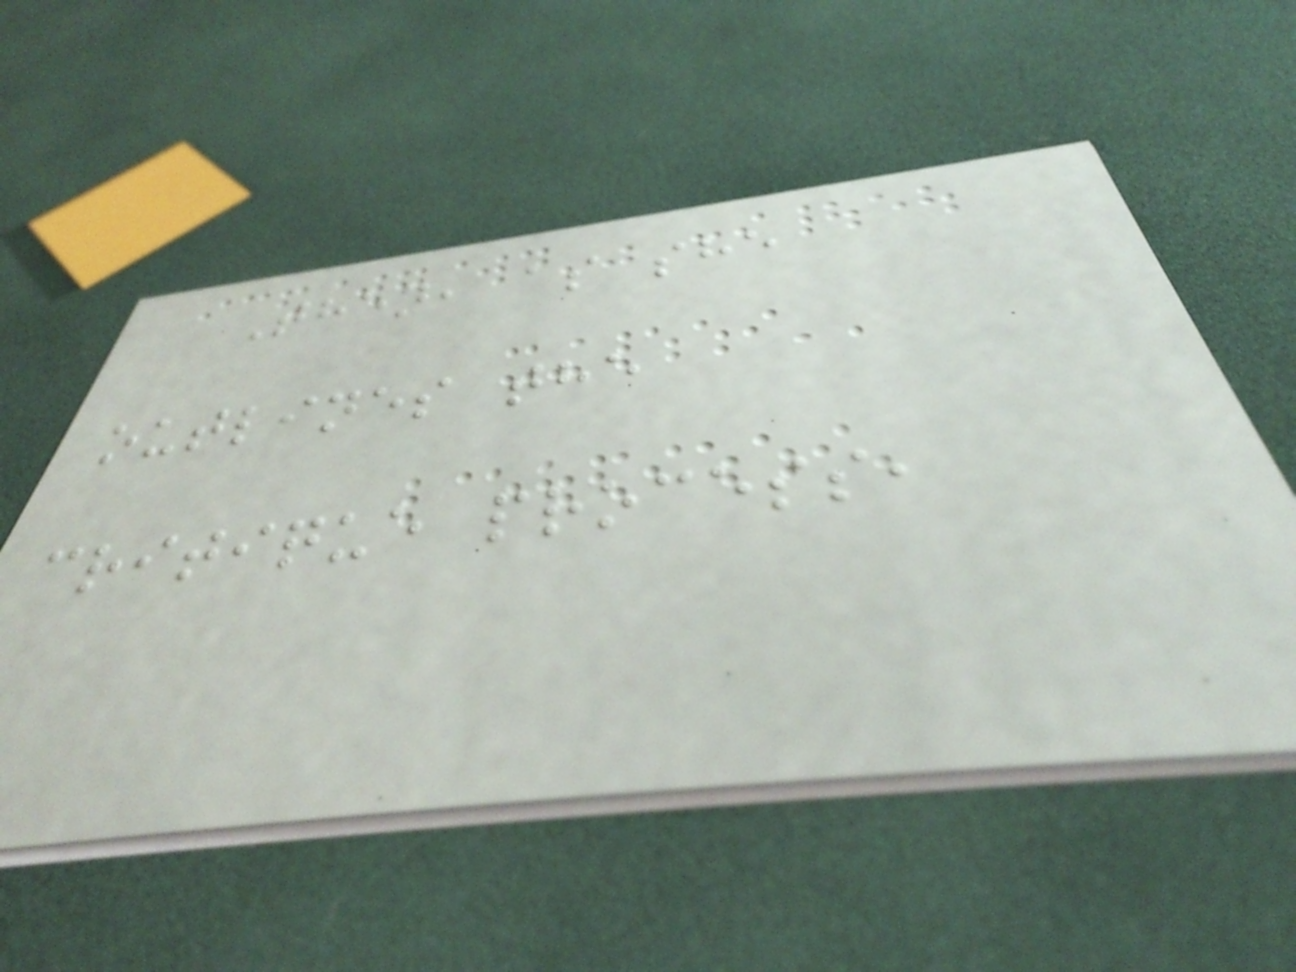Then, as she
outlines the
critique process,
